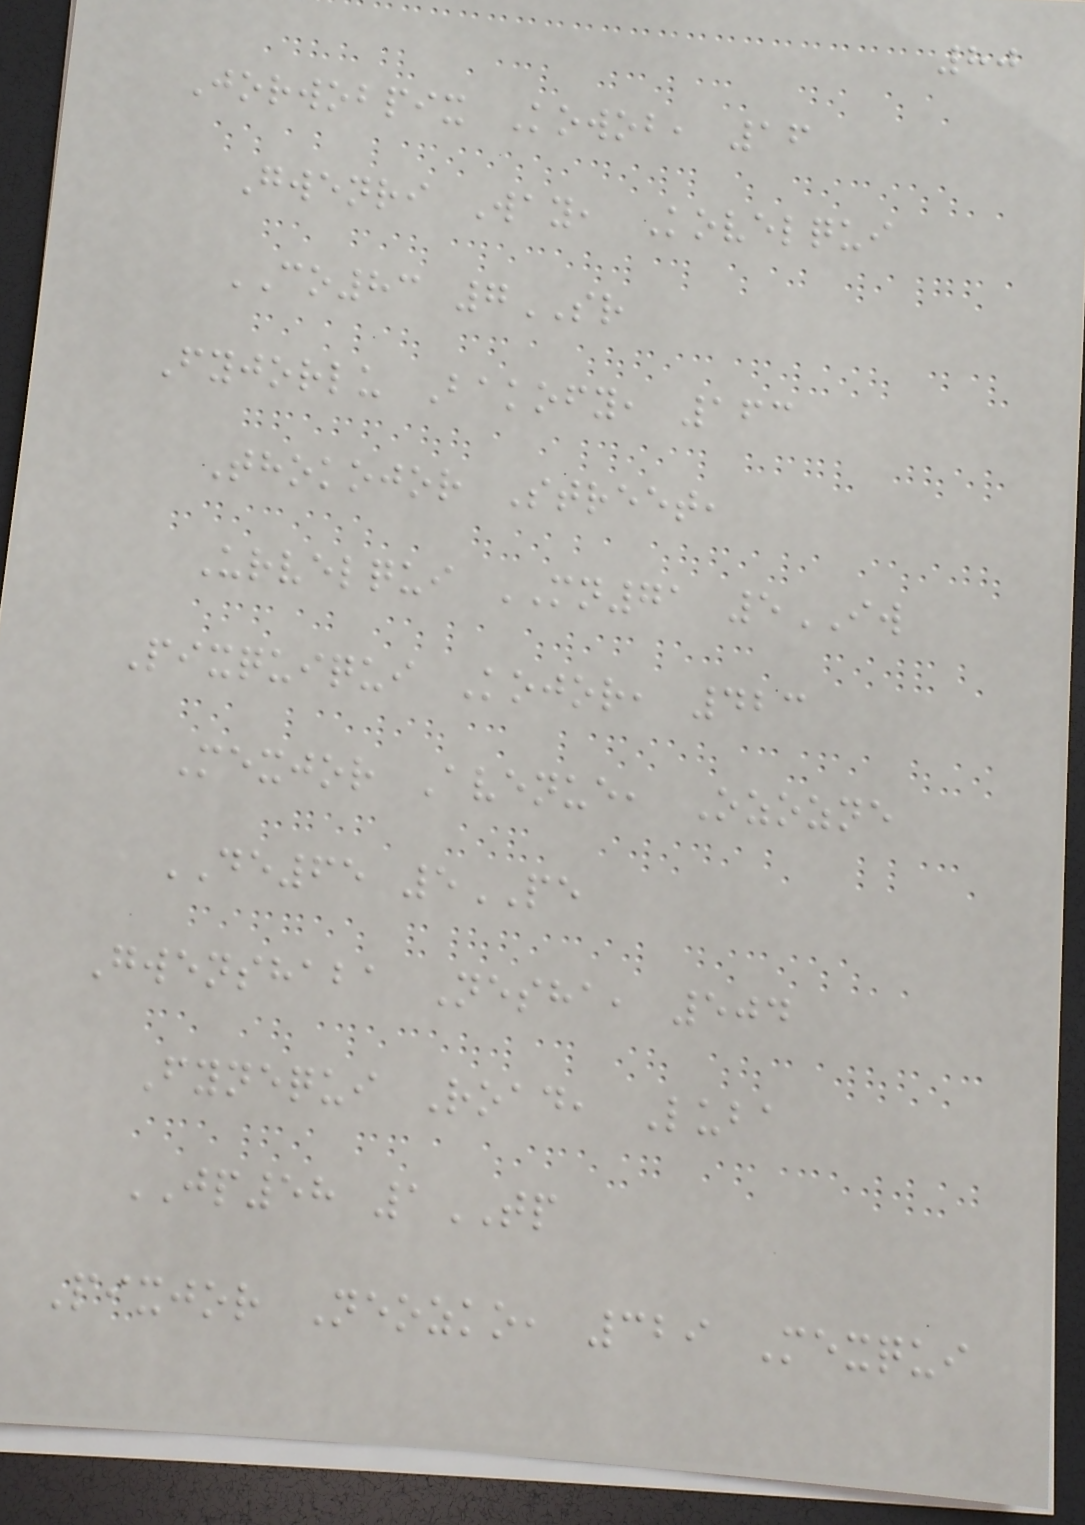80
Jorwobpix Kowob, 16
Gwenri Way, Kovelqui
CO83 7SR
Fyjorlu Bakofy, 163
Thokojor Street,
Urvelqui MN71 5IW
Pixquiqui Kojor, 423
Mexjor Avenue, Ozozne
DE65 5PE
Gwenshaba Nesha, 504
Fynequi Road, Luba
JP58 1TP
Pixjor Neozko, 329 Mexqui
